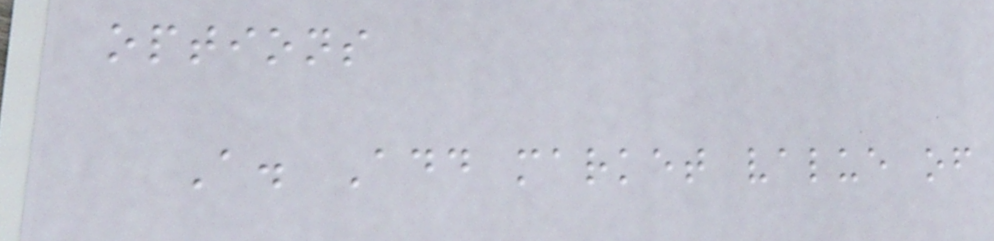options
A. Add market value of
